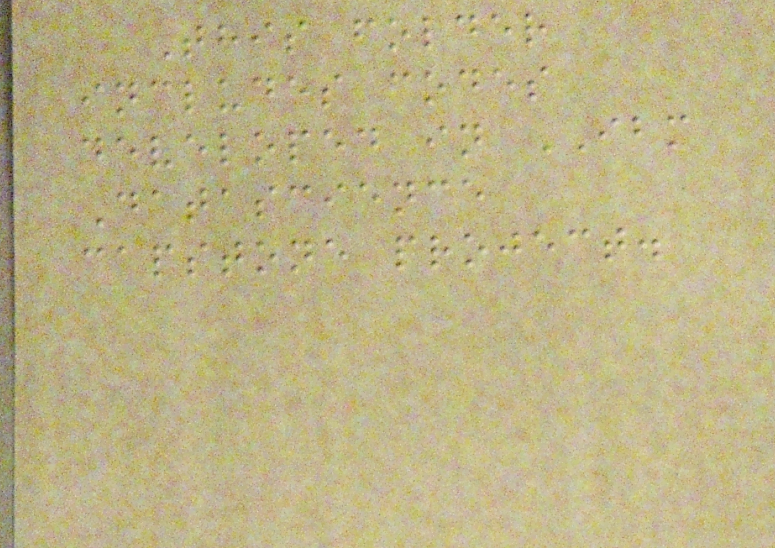This folder
includes codes
developed in IBM
Datascience
capstone project.
